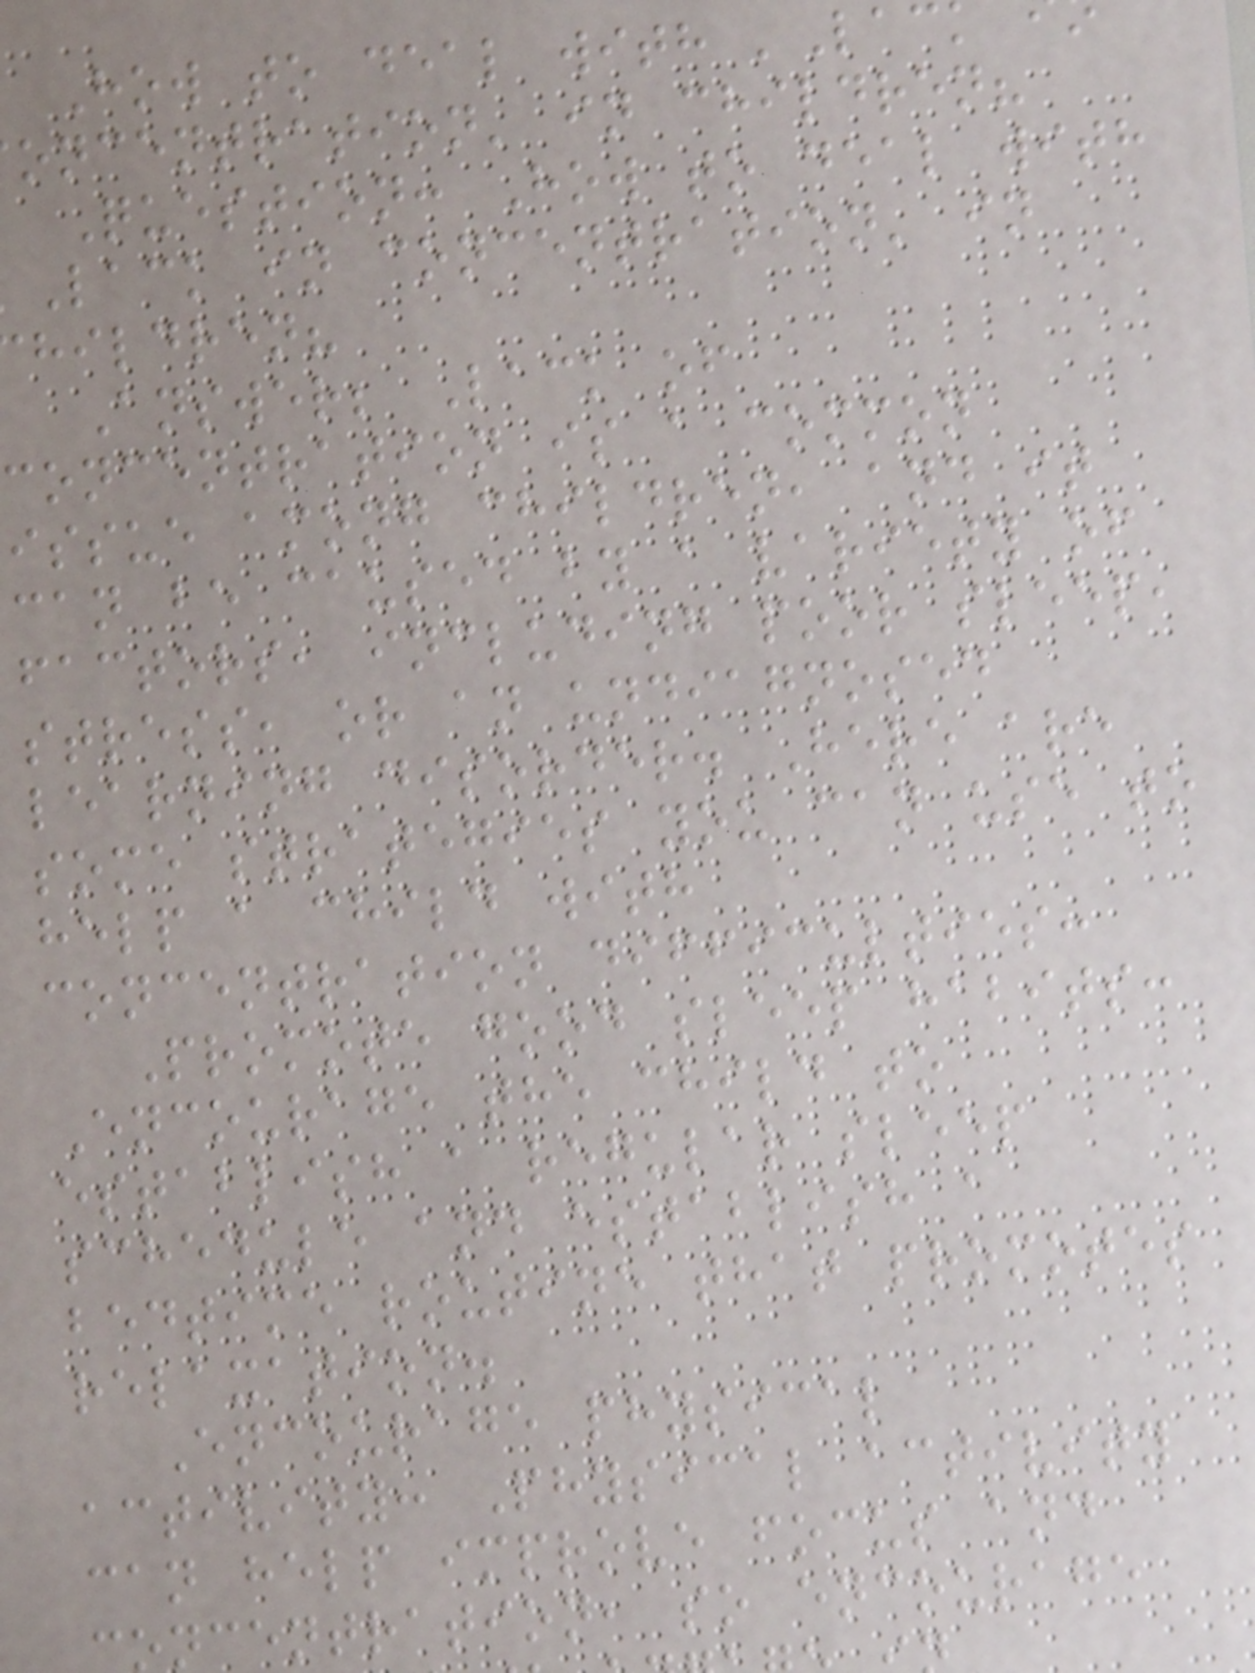How to deal with 'Lac
oncentration' in children?
Question: How to deal with
Lack in concentration' in
hildren?
Answer; Lack of
concentration is a common
issue among children, and it
can be caused by a variety of
factors, including poor sleep,
stress, or an undiagnosed
learning disorder. Here are
some strategies you can use to
help a child with
concentration difficulties:
Promote good sleep habits:
Encourage the child to
establish a regular sleep
schedule and establish a
bedtime routine that promotes
relaxation.
Encourage physical
activity: Physical activity
can help improve focus and
oncentration, so encourage
